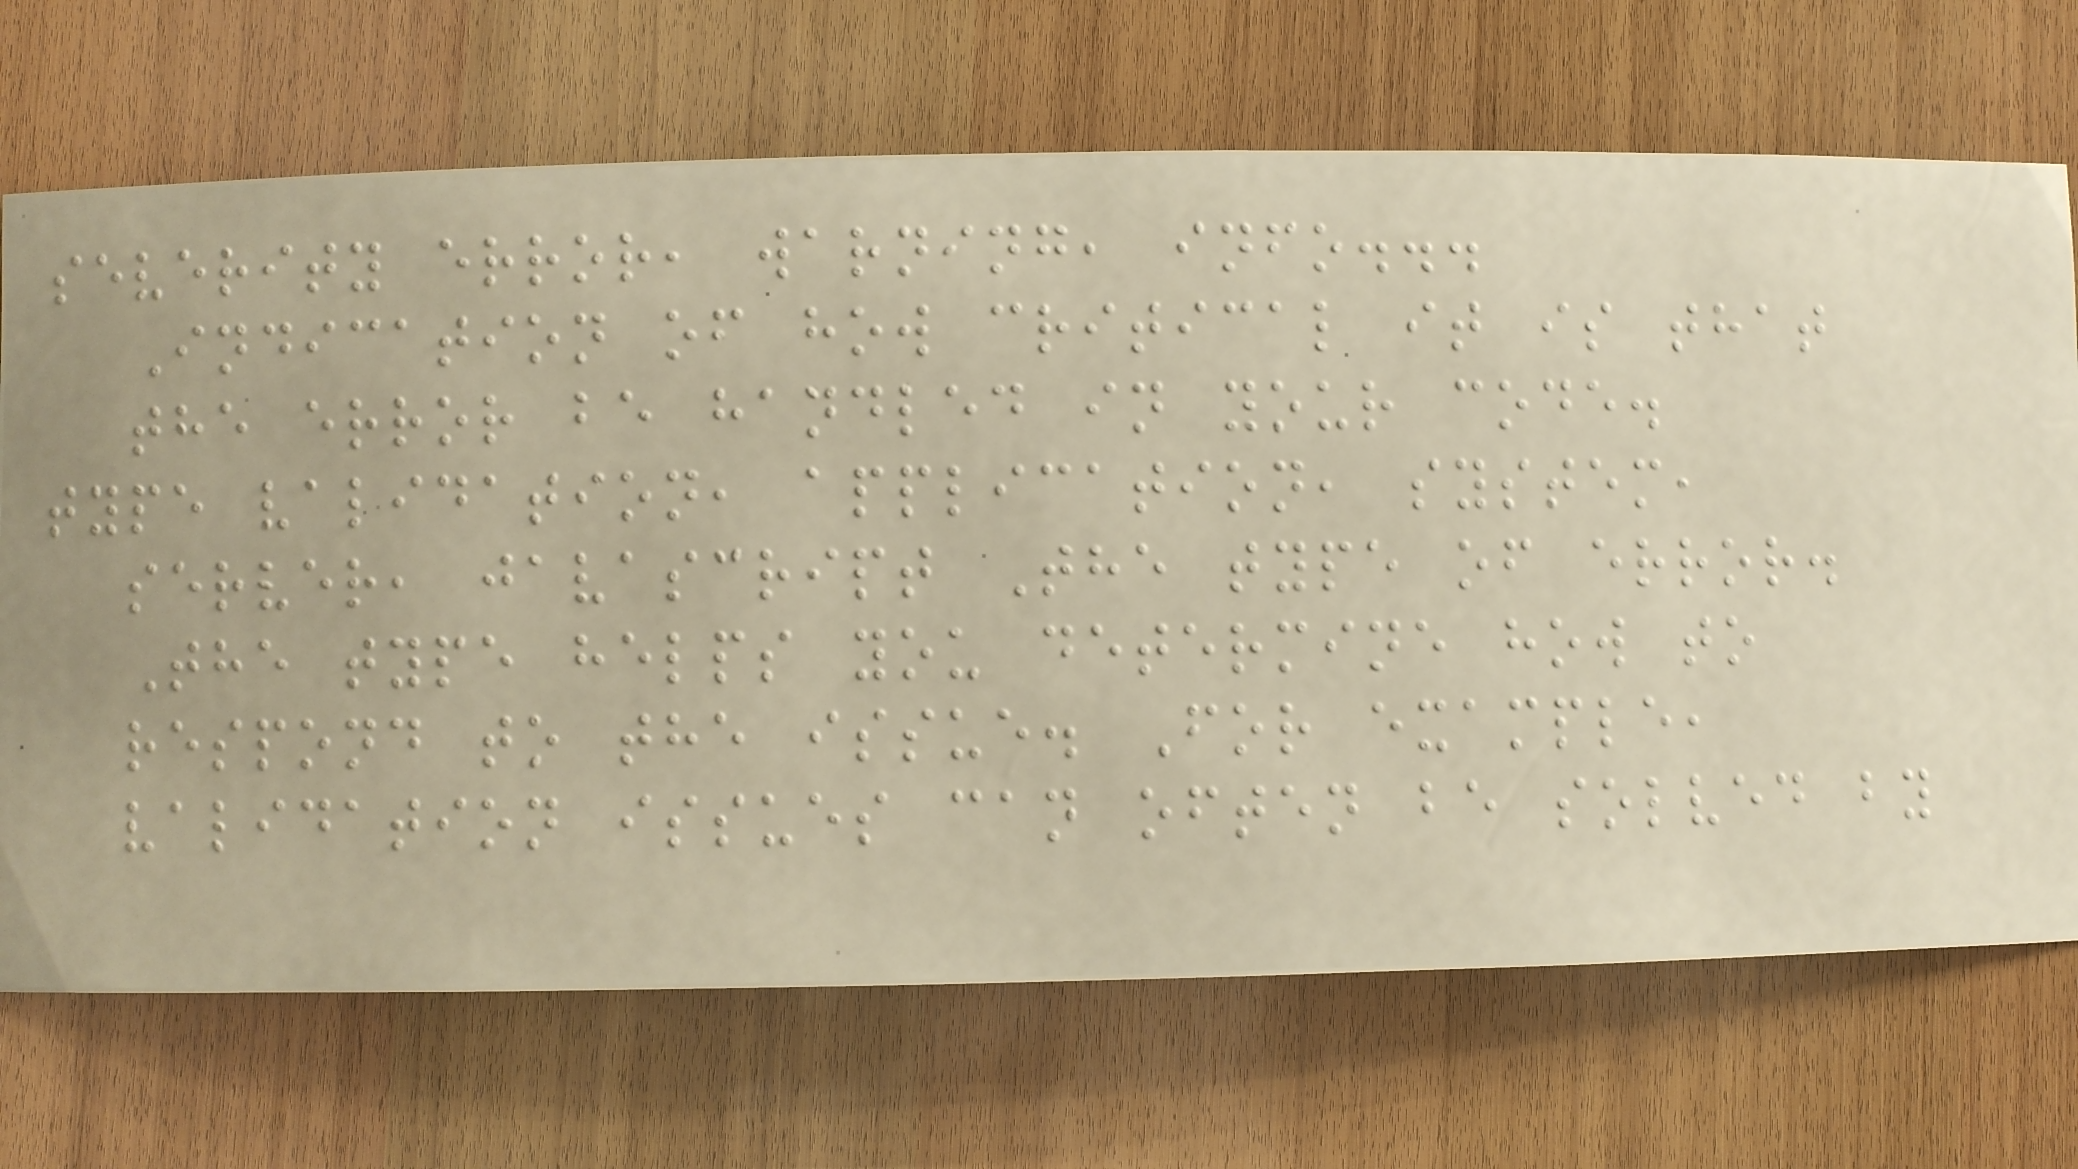severity error, warning, info...
Indication of how critical it is that
the error be handled in your code.
type validation, application, system,
server, javascript The type of error.
The type helps you determine how to
respond to the issue. For example,
validation issues can often be solved by
